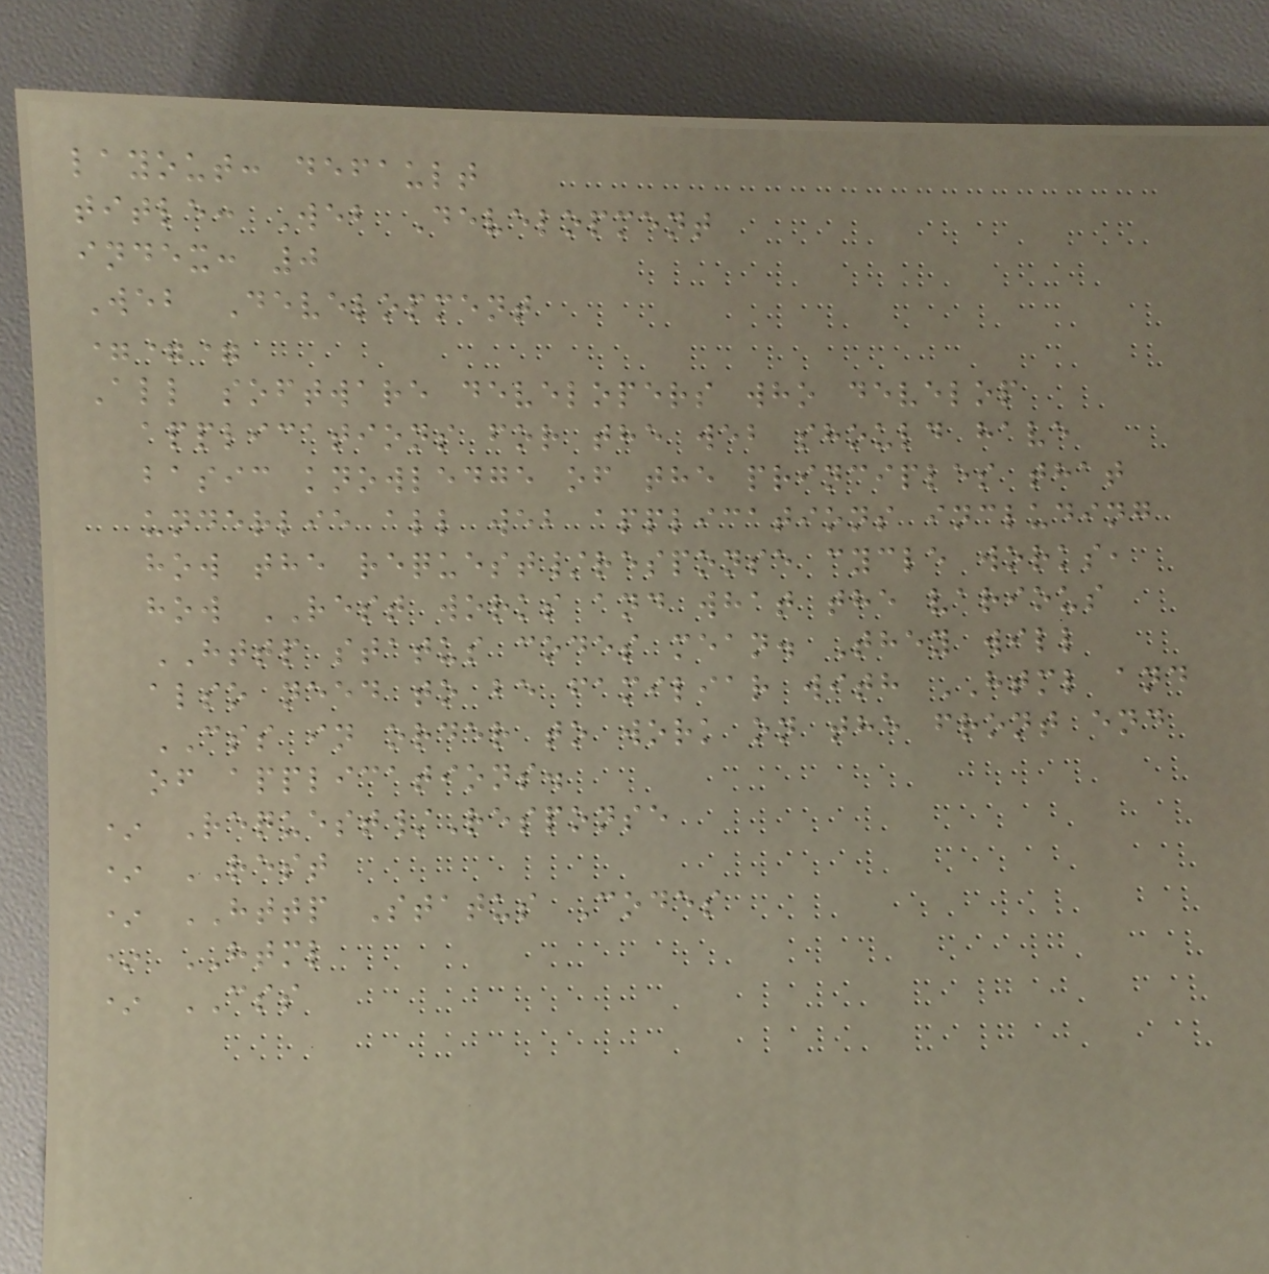layout: default
title: Web Development
index: 0
Web Development
===
All software developers who develop
applications for the web should have
basic knowledge of the principles that
underlie all web applications including
how the request/response cycle works,
how REST works and what the various
HTTP status codes mean. They will
also need to be familiar with HTML and
CSS in order to work on the front end
of applications.
* Request/Response
* REST
* HTTP Status Codes
* HTML
* CSS
